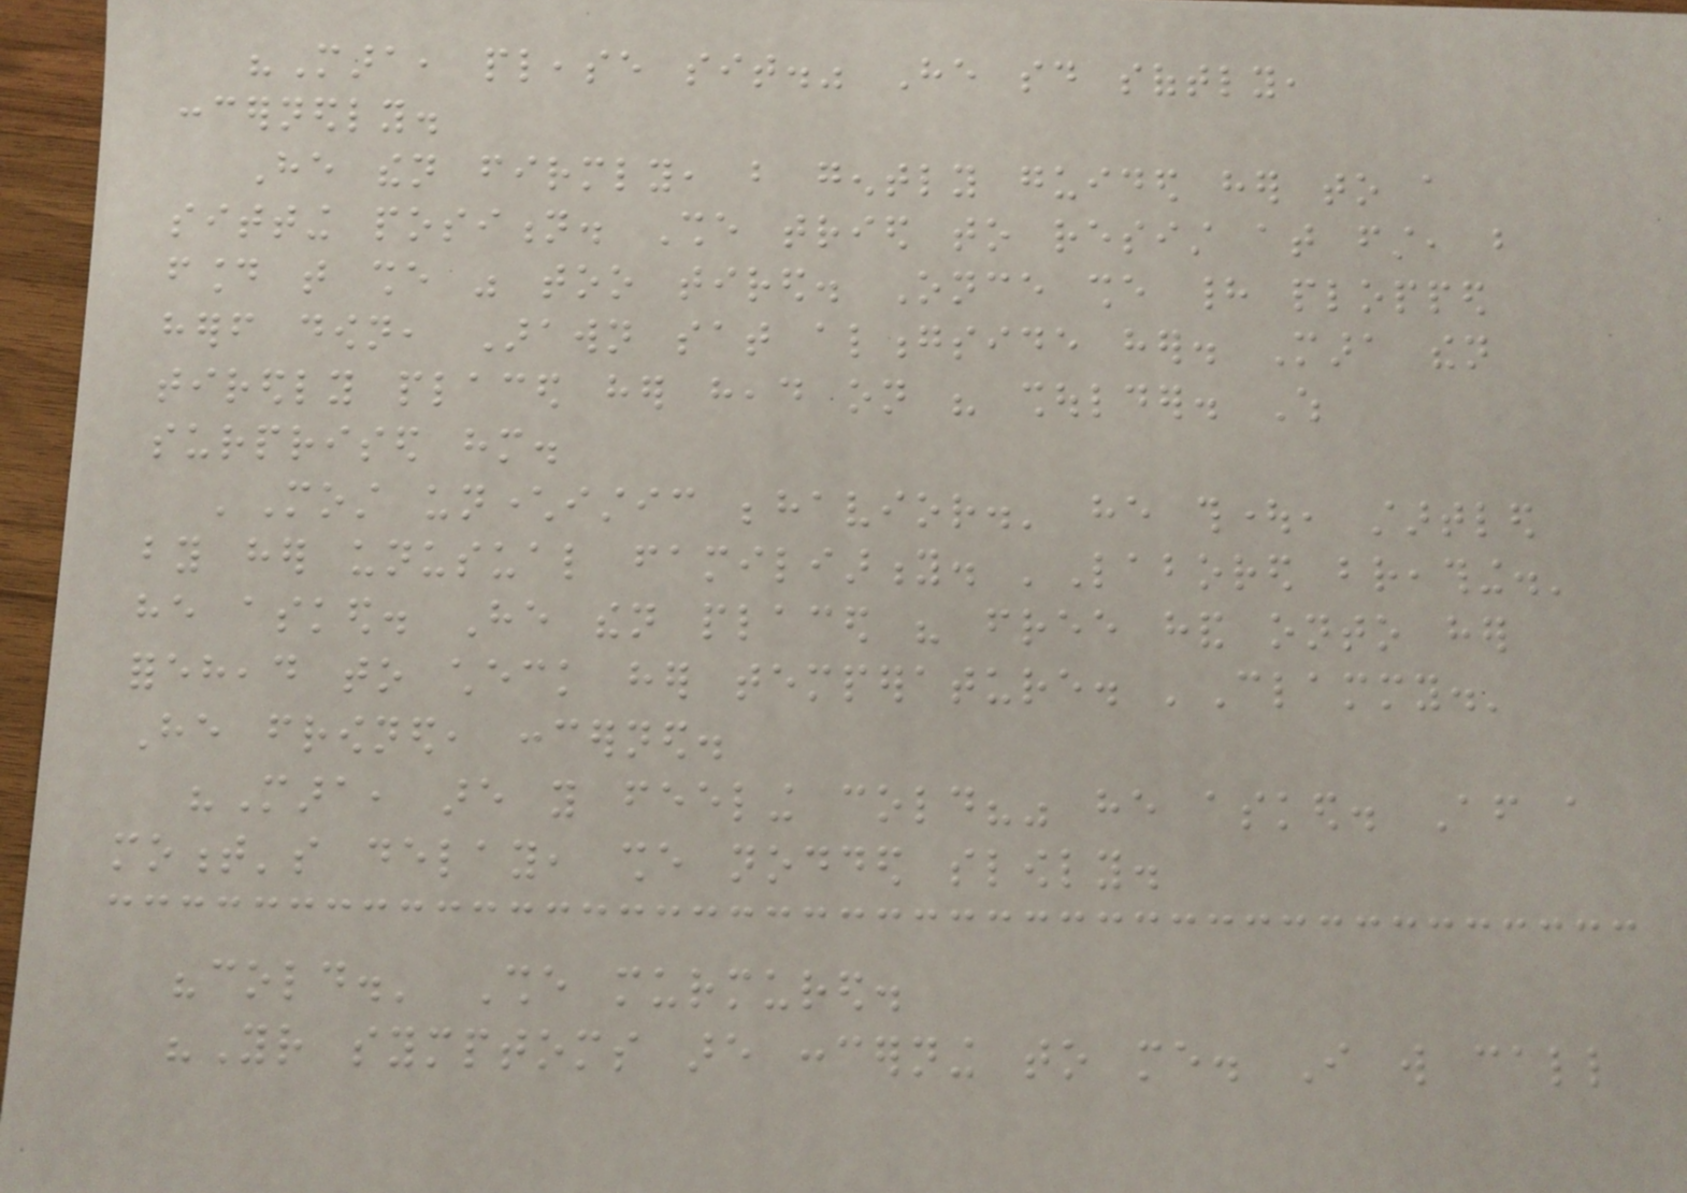"Mara, please sit." He said softly,
concernedly.
He then firmly, but gently guided her to a
sitting position. She tried to resist at first, but
found that she was too tired. Once she had plopped
herself down, Arawn sat alongside her. Mara then
tiredly placed her head on his shoulder. Which
surprised him.
'Most uncharacteristic behavior.' he thought, startled
by her unusual familiarity. 'Labored breathing.'
he asked. He then placed his free hand onto her
forehead to check her temperature. 'Clammy.'
He frowned, concerned.
"Mara, are you feeling cold?" he asked. After a
moment's delay, she nodded slowly.
"cold.' She murmured.
"Your symptoms are concerning to me. I will call
